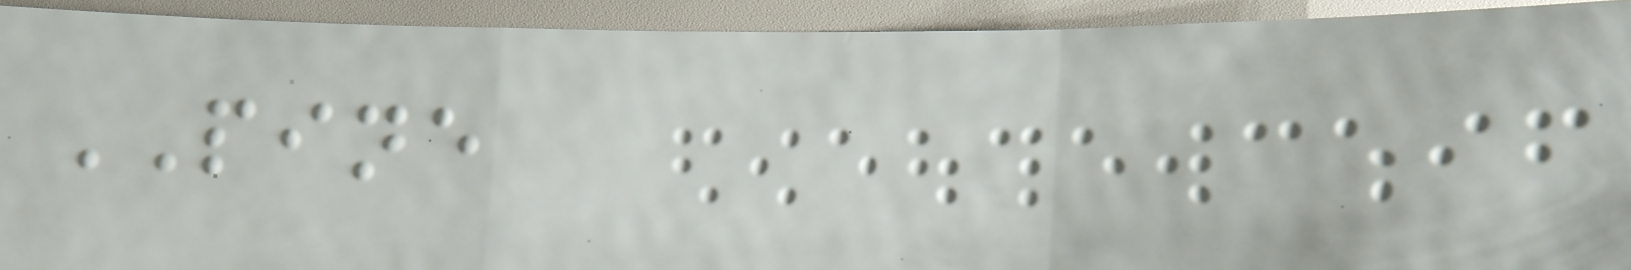PINE
